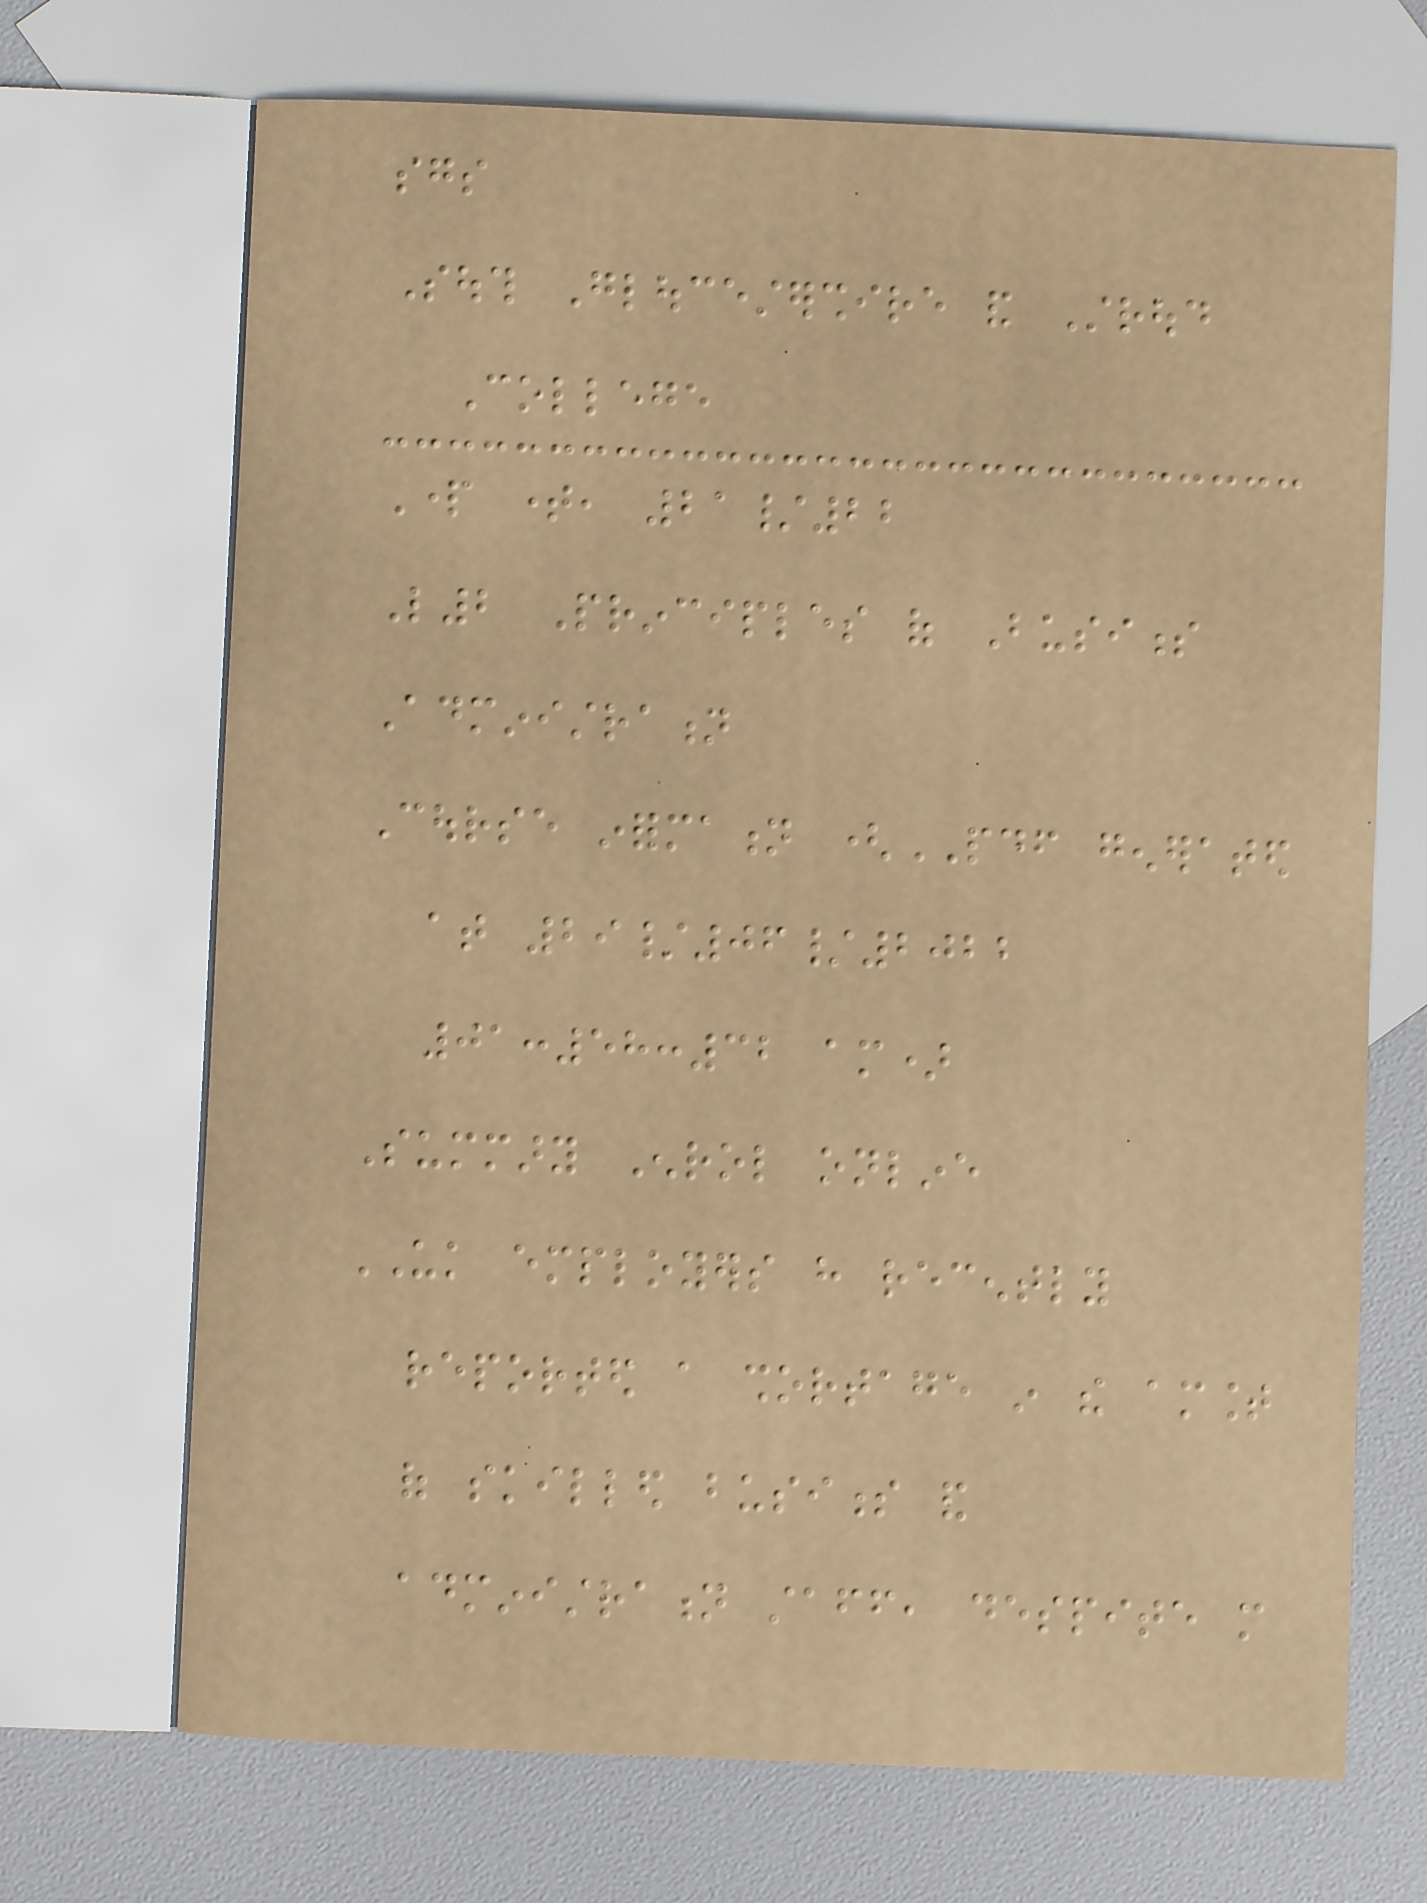sgs
South Gloucestershire and Stroud
College
Part time, 21/22
L2 Principles of Business
Administration
Course information (PDF generated
at 29/06/2022
01:58:32 am)
Summary Enrol online
UK employers have recently
reported a shortage in the amount
of skilled business and
administration staff, despite more
